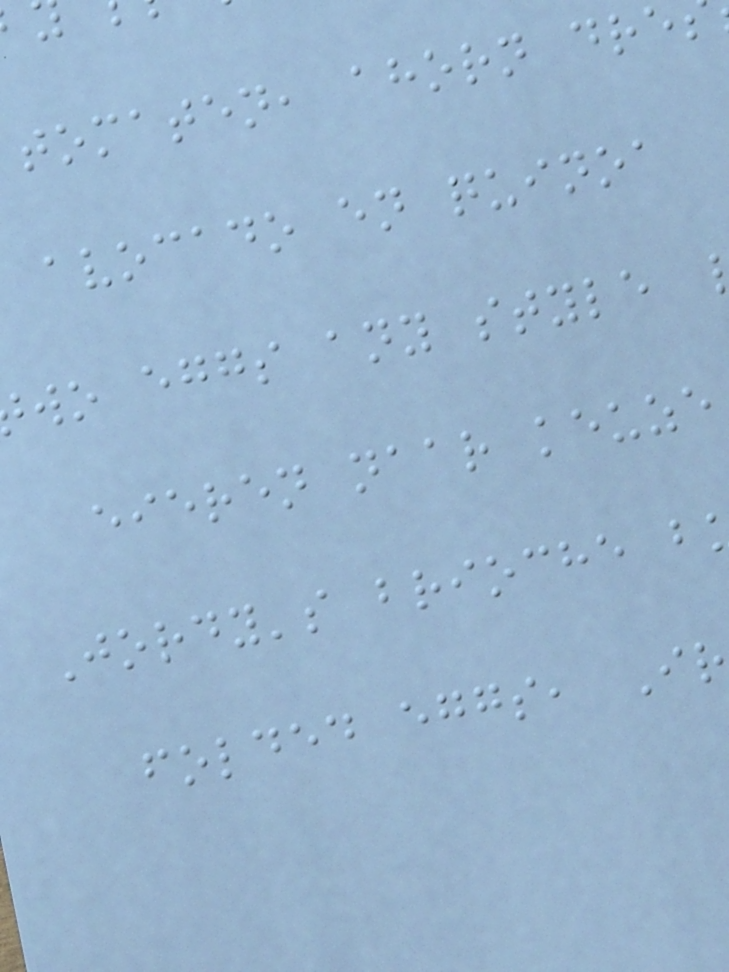tomaten, ahorn dre
avocado en quinoa
wo eggs any style
eieren naar keuze
Jordy's brioche b
folded eggs, Ir
